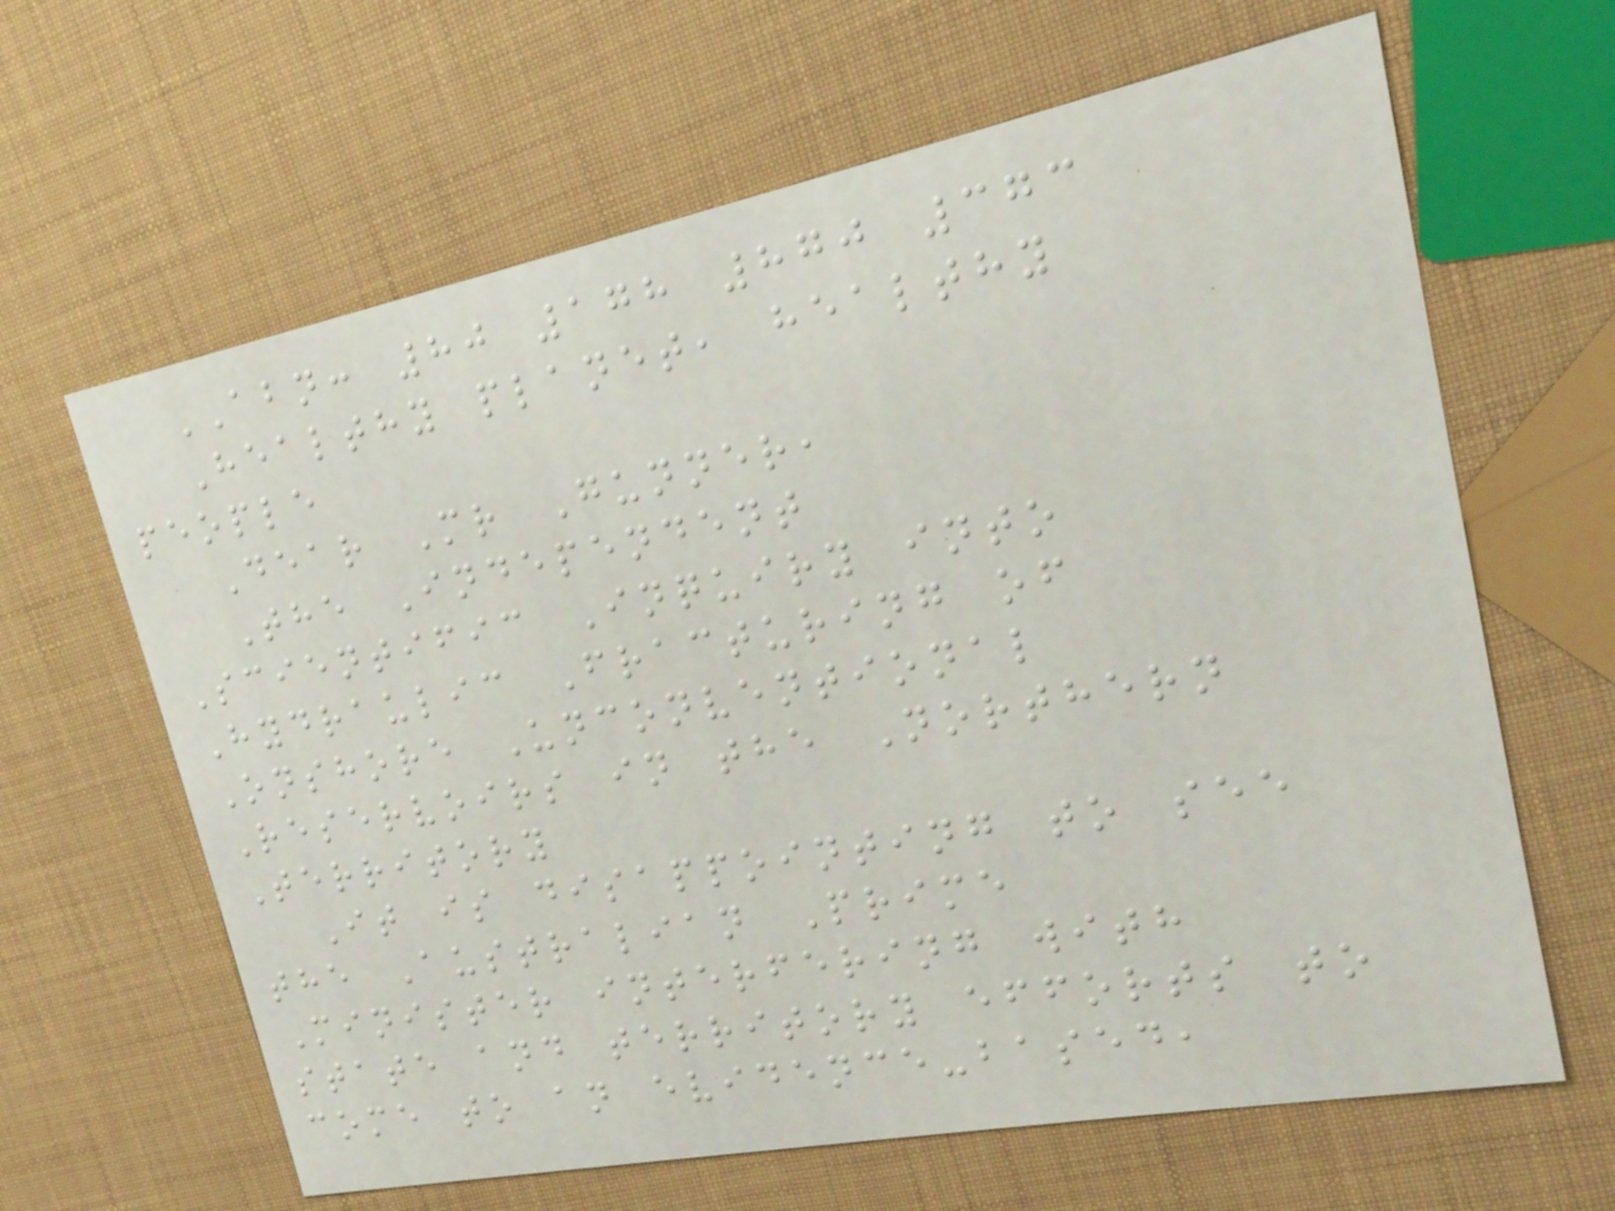ABN: 80 178 870 373
Healthy planet, healthy
people
Dear Mr Gunner,
The Independent
Scientific Inquiry into
Hydraulic Fracturing of
Onshore Unconventional
Reservoirs in the Northern
Territory
It is disappointing to see
the Australian Prime
Minister interfering with
state and territory efforts to
come to an evidence-based,
